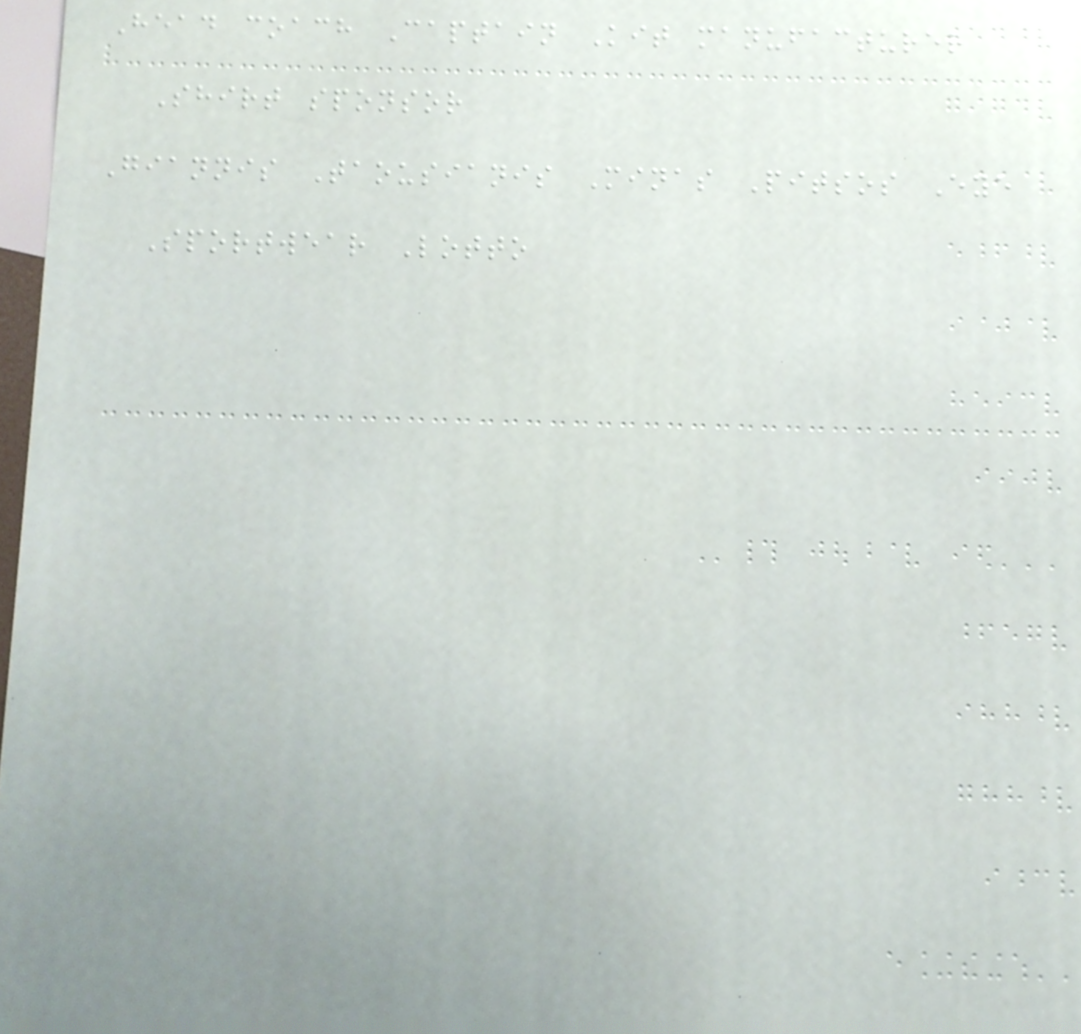Head coach Captain Kit manufacturer
Shirt sponsor
Giannis Taousianis Minas Pitsos Eye
Sportwear Lotto
